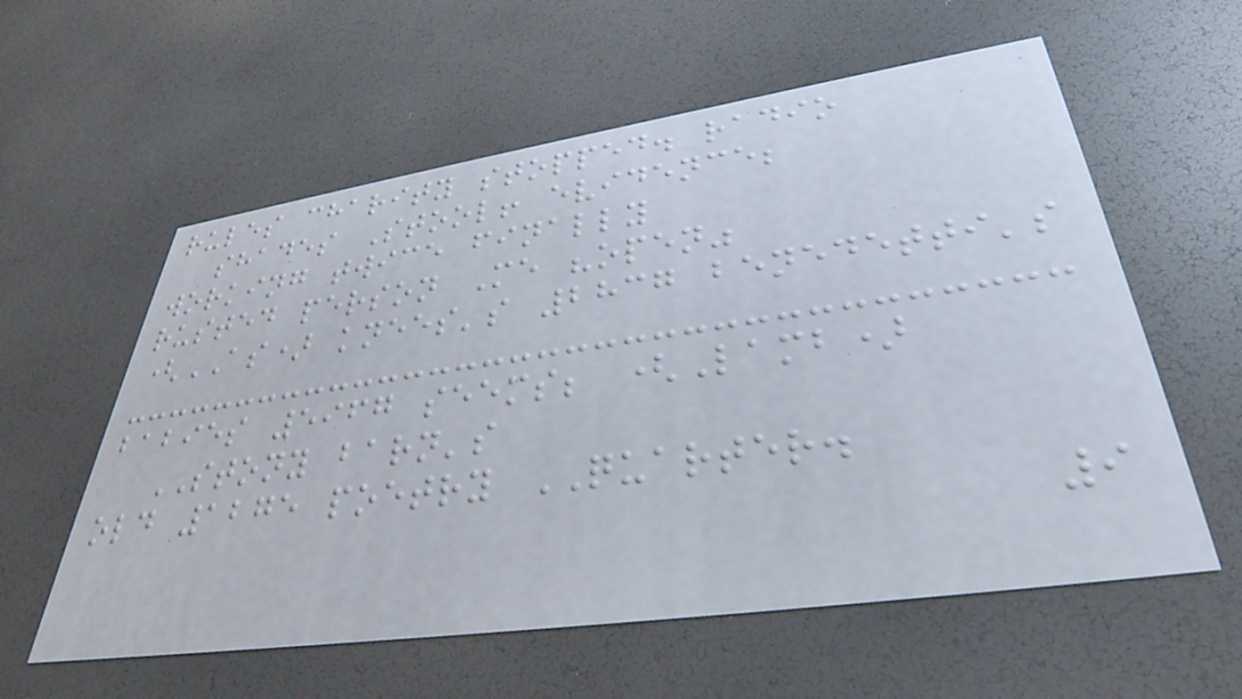rules charity stopped. radio
shades Stool! evidence;
working twice finally
rusted person Me "open"
(AS) knees's 2837 benedetti's
babies 5967 seems; (Lamb)
STONY barn's
old 1275 poetry QUARTER.
9
